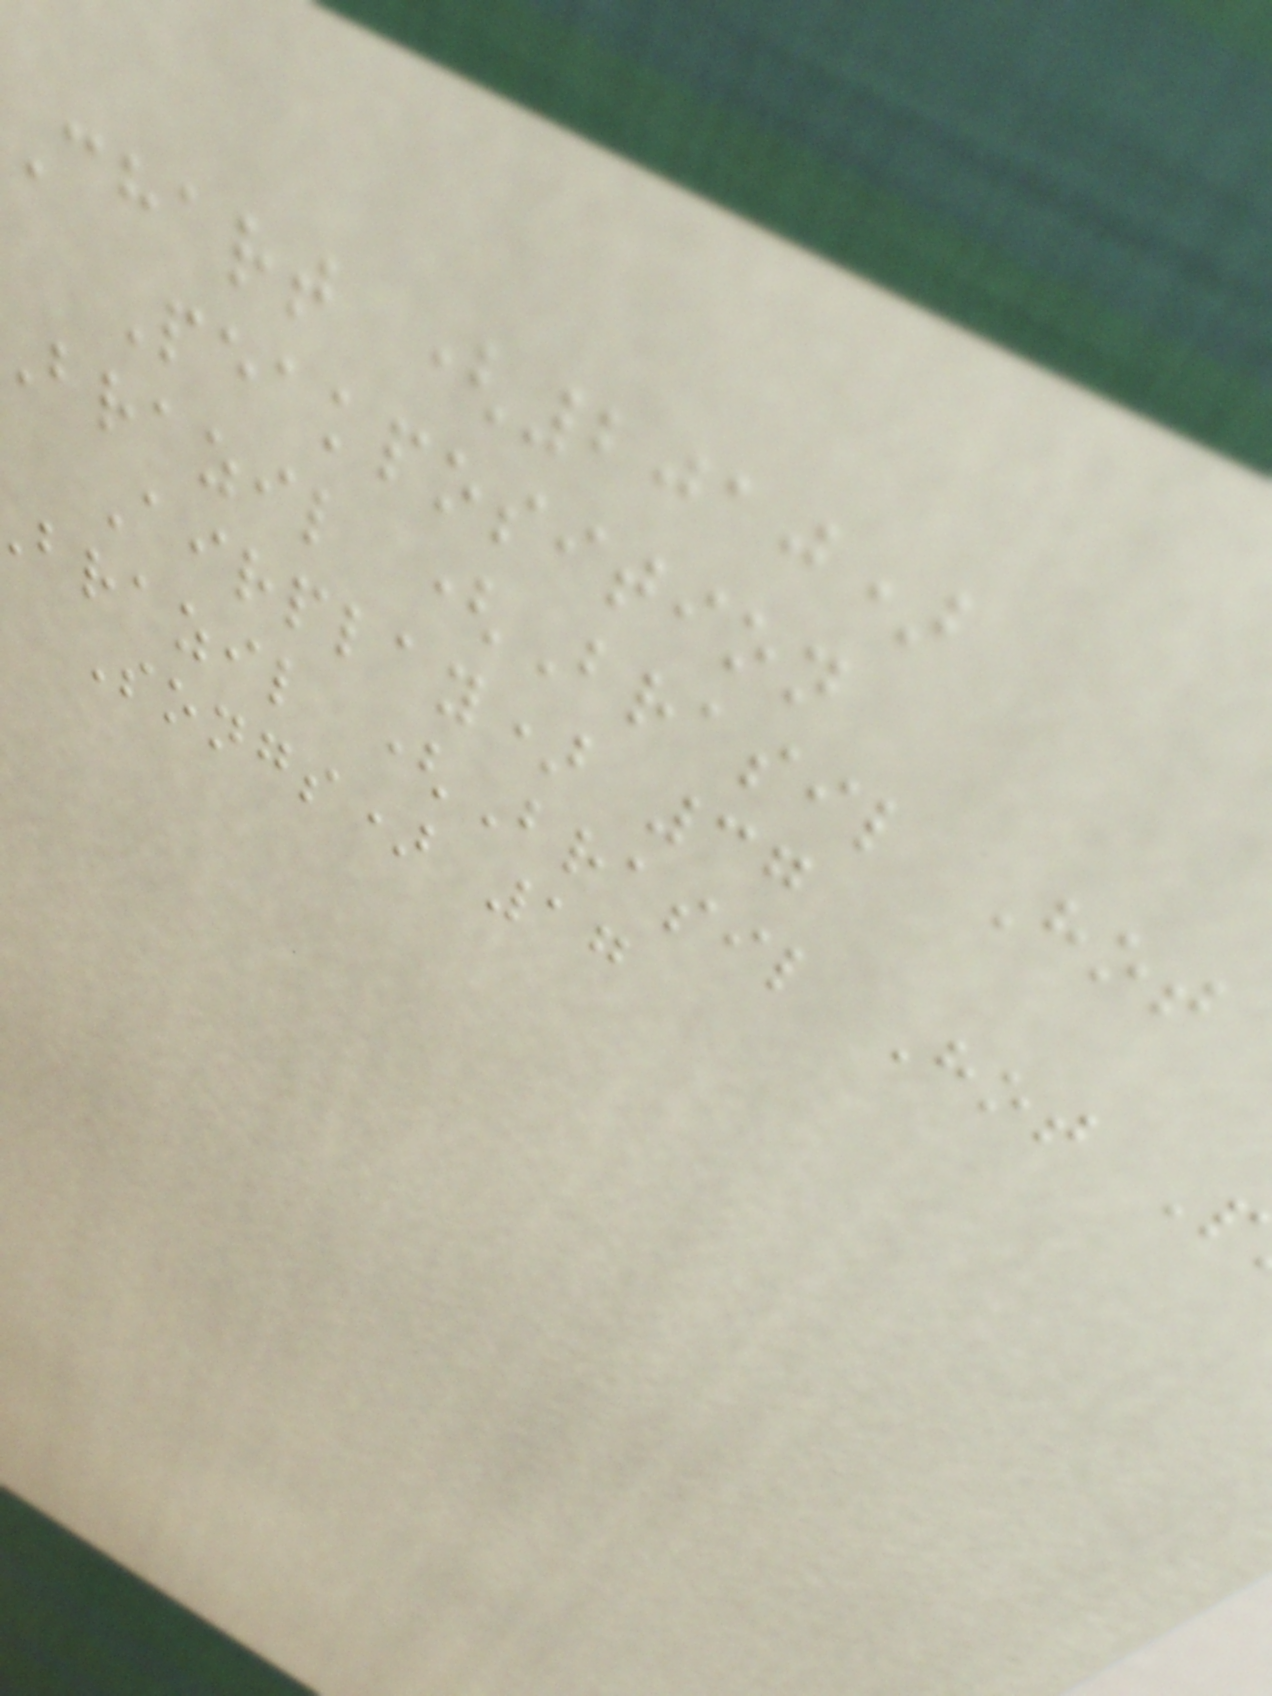Chart (2010)
Peakposition
brazil (Brasil Hot
Airplay) 37
brazil (Brasil Hot P
Songs) 17
